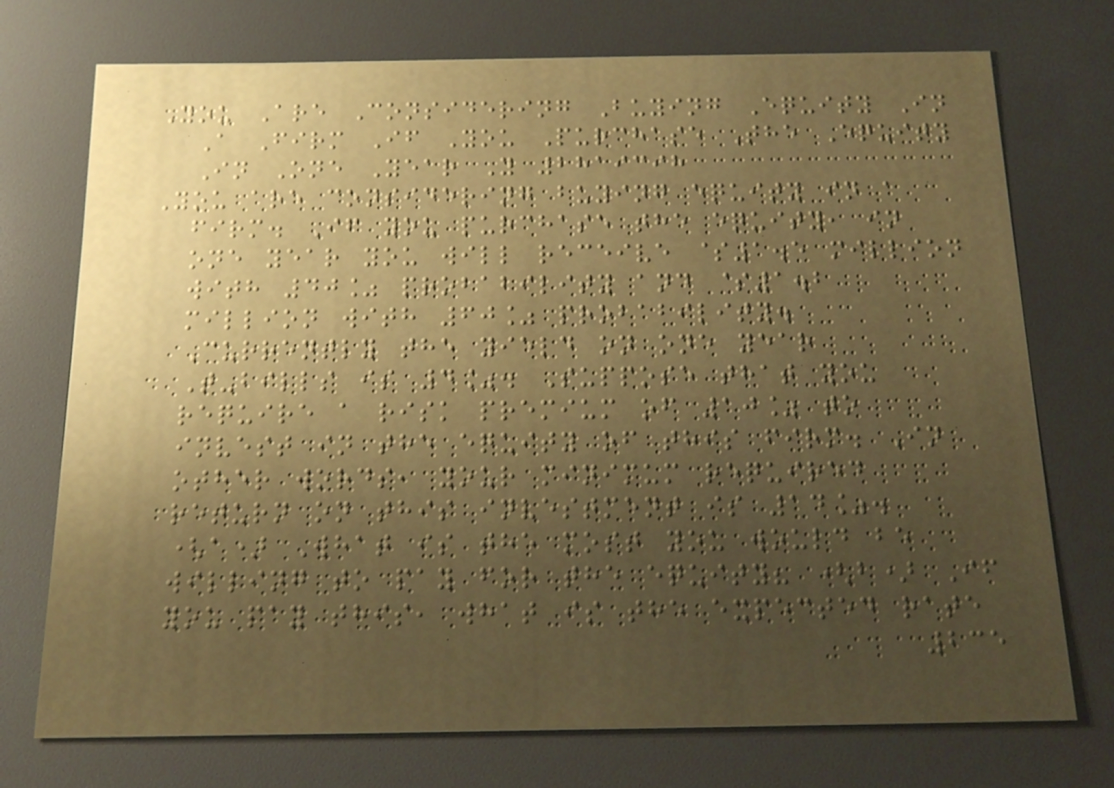You Are Considering Buying Equity In
A Firm If You Purchase The Equity
In One Year Y 2819398
You are considering buying equity in a
firm. If you purchase the equity, in
one year you will receive $1.5 million
with 40% probability and $1.2
million with 60% probability.
Currently the yield on one year
T-bills is 4%. Suppose that you
require a risk premium of 10% to
invest in the equity of this firm. In
other words, your minimum required
return on this investment is 14%.
(a) What is the most you would be
willing to pay for the equity? (b) If
you pay this, what is the expected rate
235
